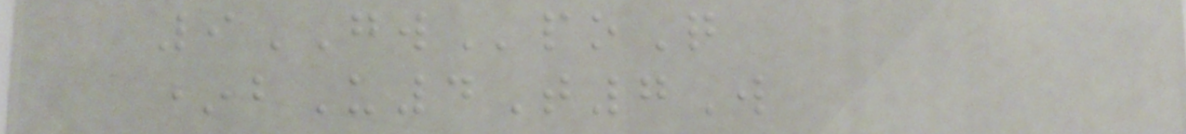9GWpoQ
*bU4T7W
